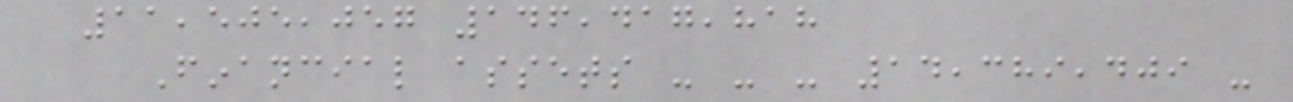11,505,057 146,417,818
Financial assets - - - 14,389,409 -
